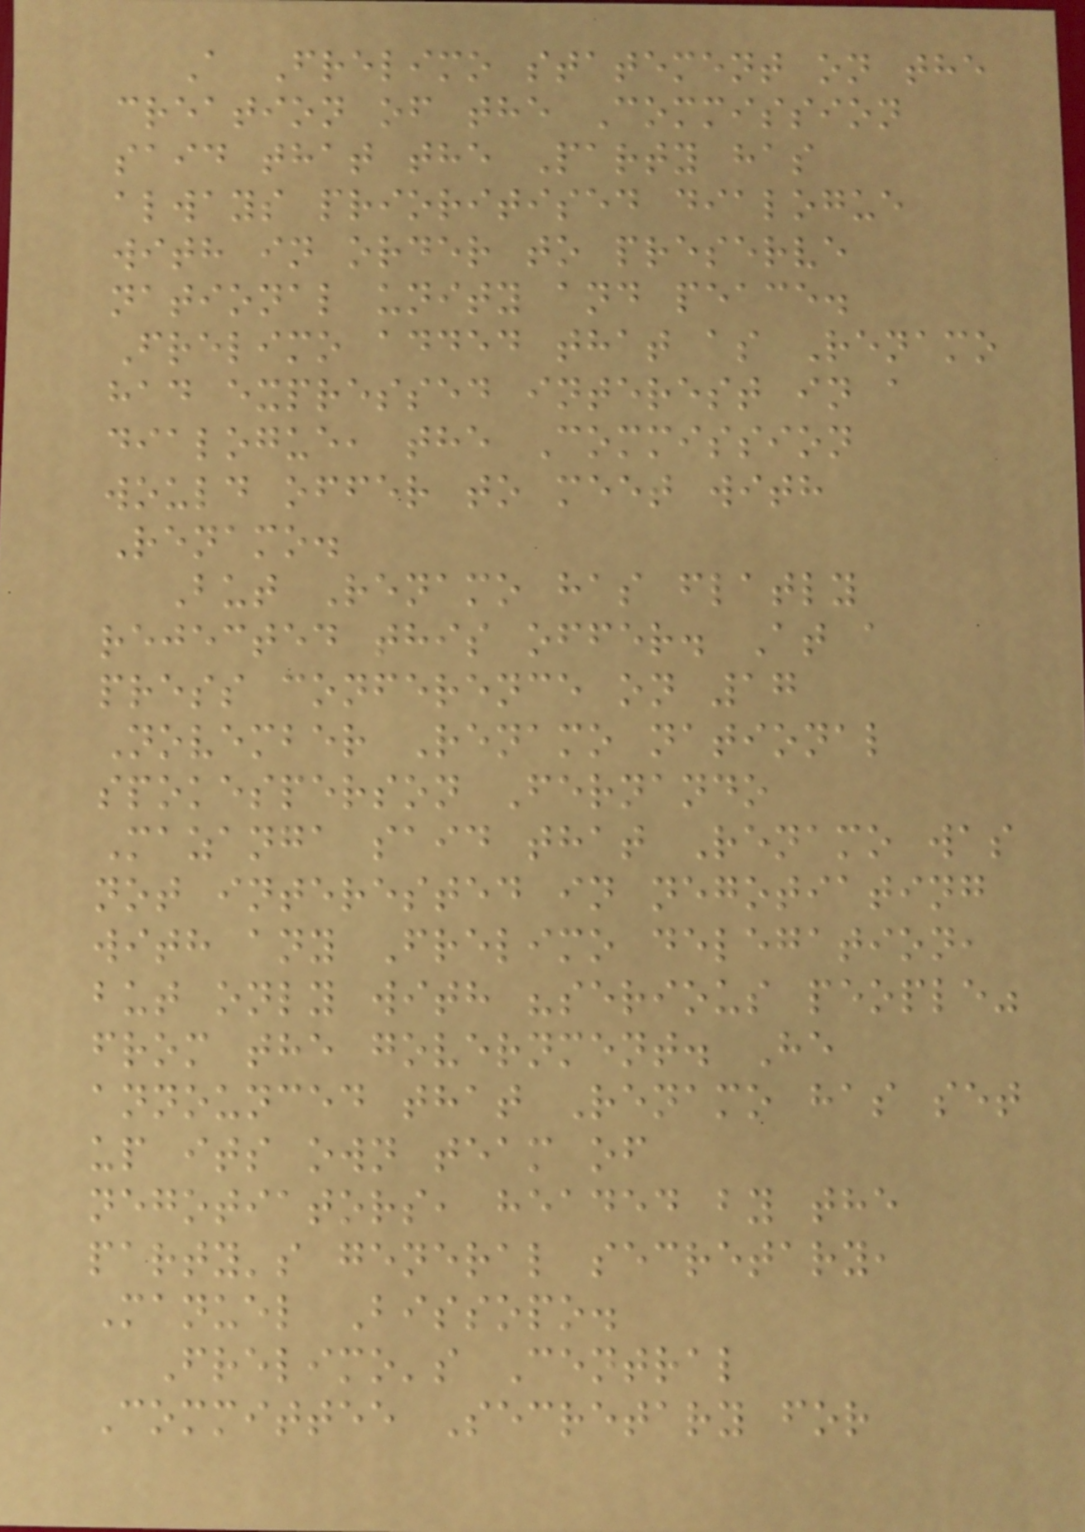A Frelimo statement on the
creation of the Commission
said that the Party has
always prioritised dialogue
with in order to preserve
national unity and peace.
Frelimo added that as Renamo
had expressed interest in a
dialogue, the Commission
would offer to meet with
Renamo.
But Renamo has flatly
rejected this offer. At a
press conference on 17
November Renamo national
spokesperson Fernando
Mazanga said that Renamo was
not interested in negotiating
with any Frelimo delegation,
but only with "serious people"
from the government. He
announced that Renamo has set
up its own team of
negotiators, headed by the
party's general secretary,
Manuel Bissopo.
Frelimo's Central
Committee Secretary for
